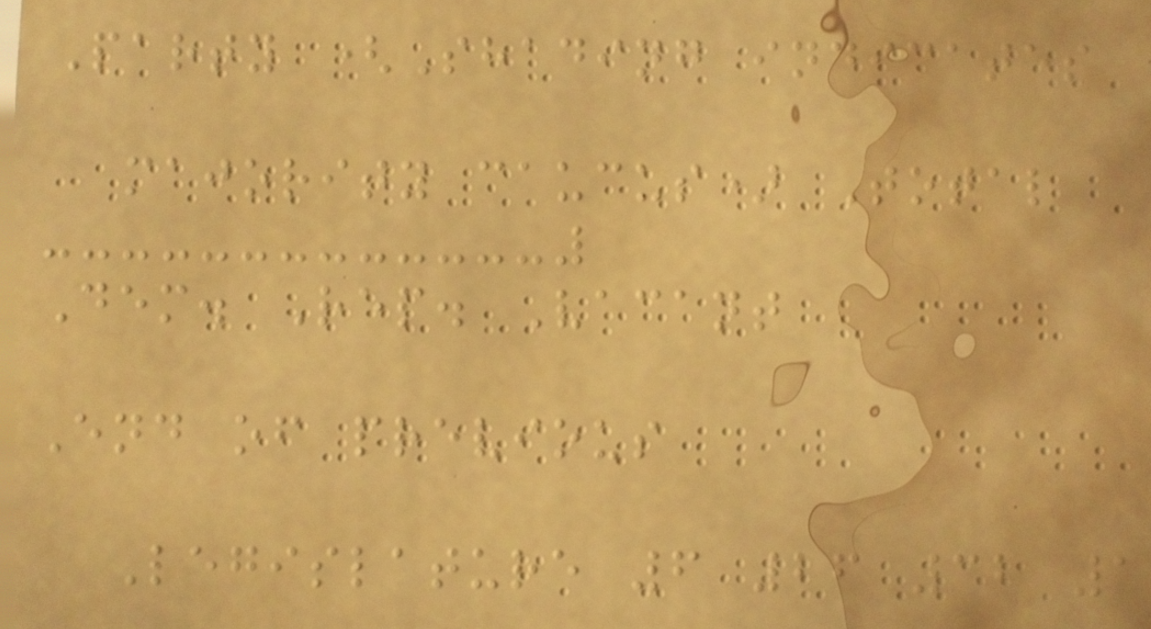Party (Shading indicates
majority caucus) Total
Dem. Rep. Vacant
End of previous
Legislature 6 26 32 1
